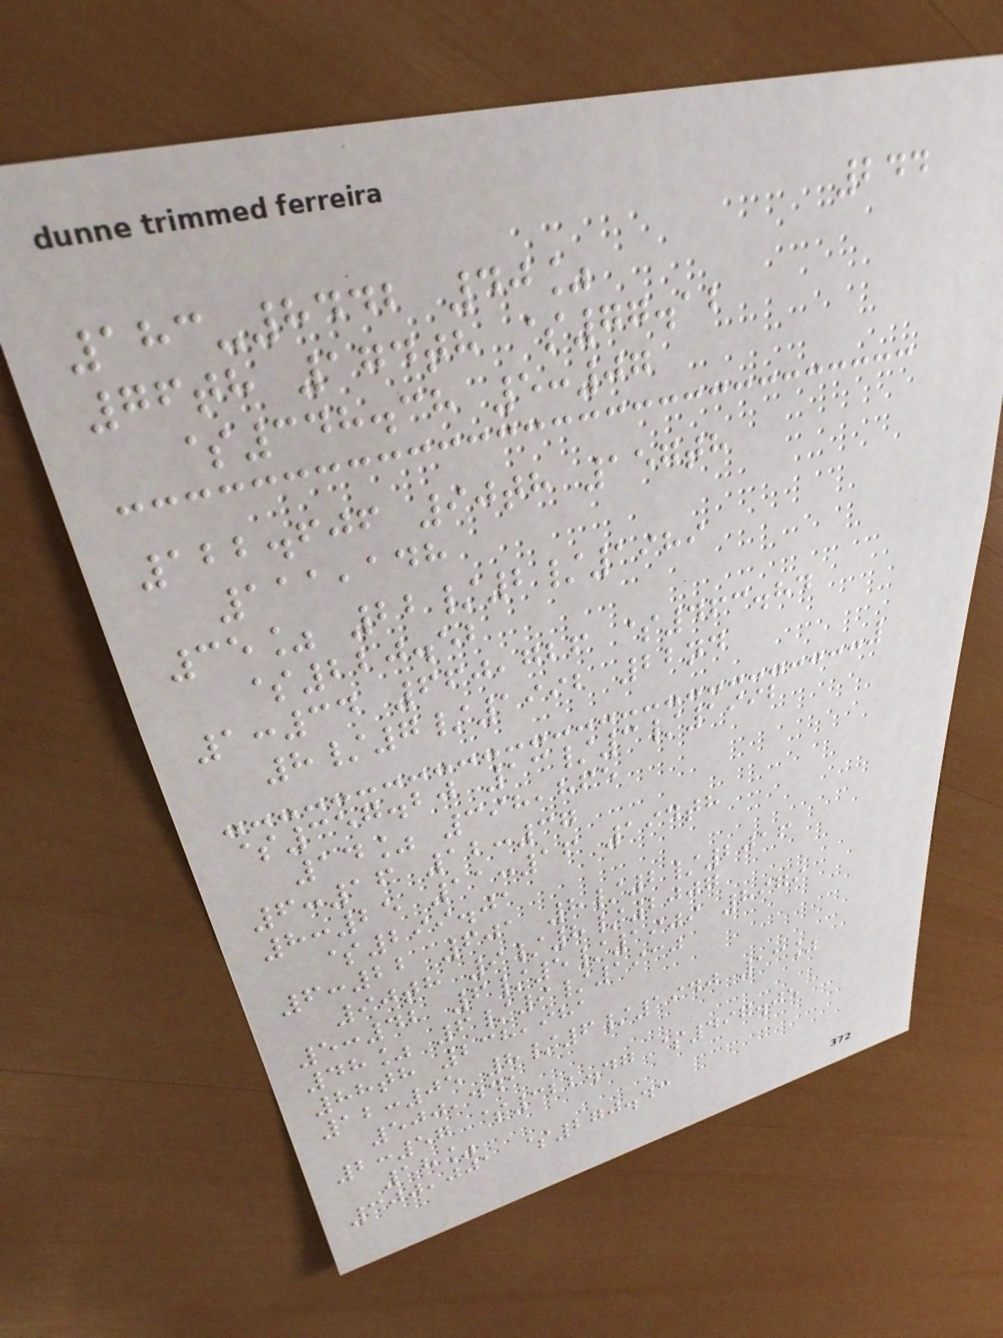244
183-8442 40%
76th 174th $77.12
$348.38 5:07
122.606 90th 157th
111,148
35% 22/2/1989
$220.52
1:34 660,726 $463.84
8/7/1992 22nd
$357.20 13/3/1992
14% 398,865
6:16 12:37
8:25 11:16 194th
$299.01
6:22 601 8/2/2016
90th 9/8/2007
5:42 6/5/1909 8979
48% 6/9/1930
88th 238,981
12:05 8/6/1940 13%
500,441
2:57 $322.47 $497.05
18%
300,001 $270.43
